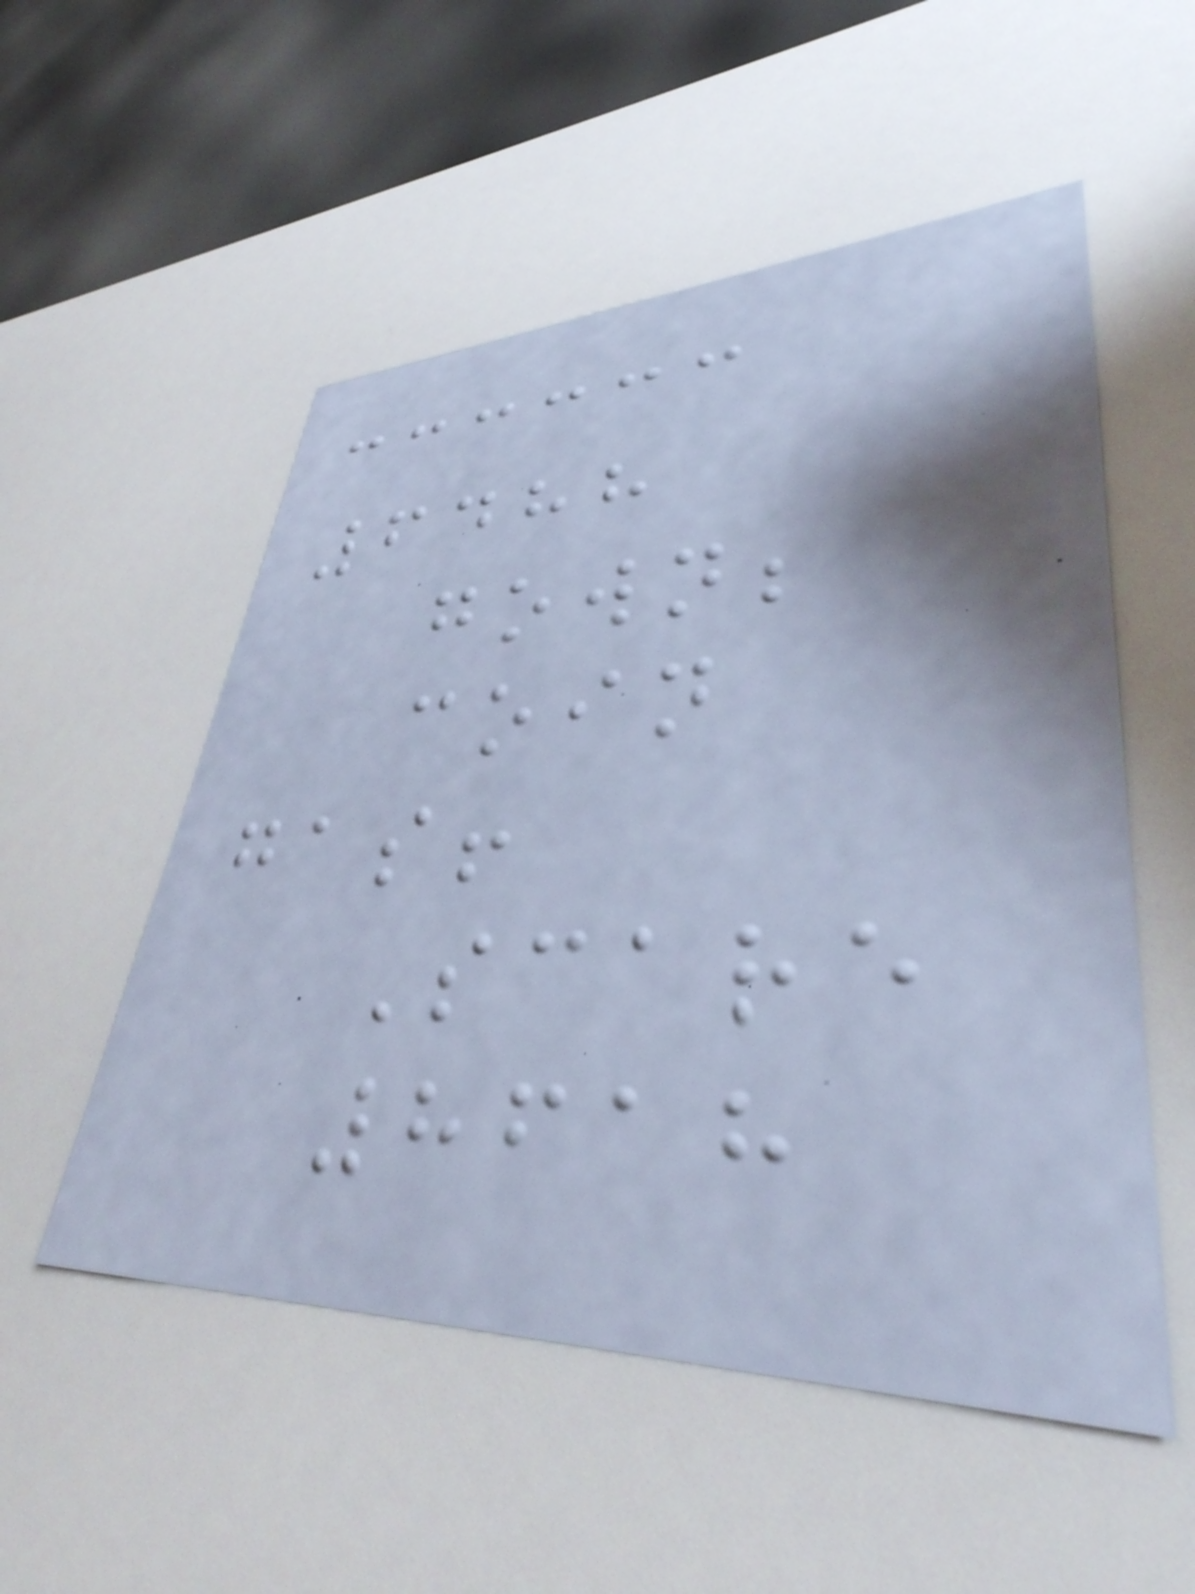6488
gown;
coin
gas!
Scare
8618
